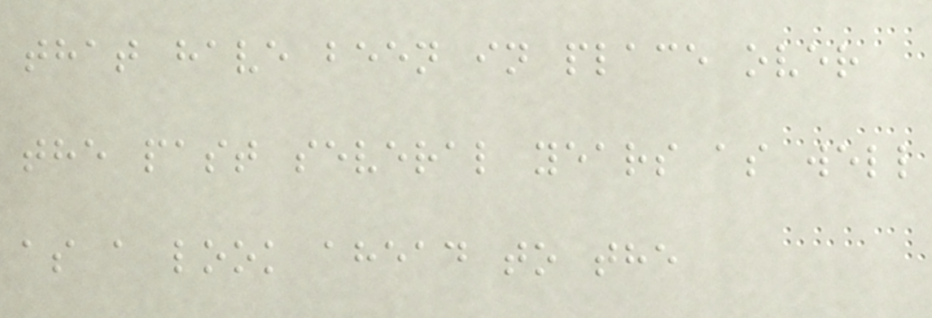that have been in place over
the past several years as well
as a look ahead to the
